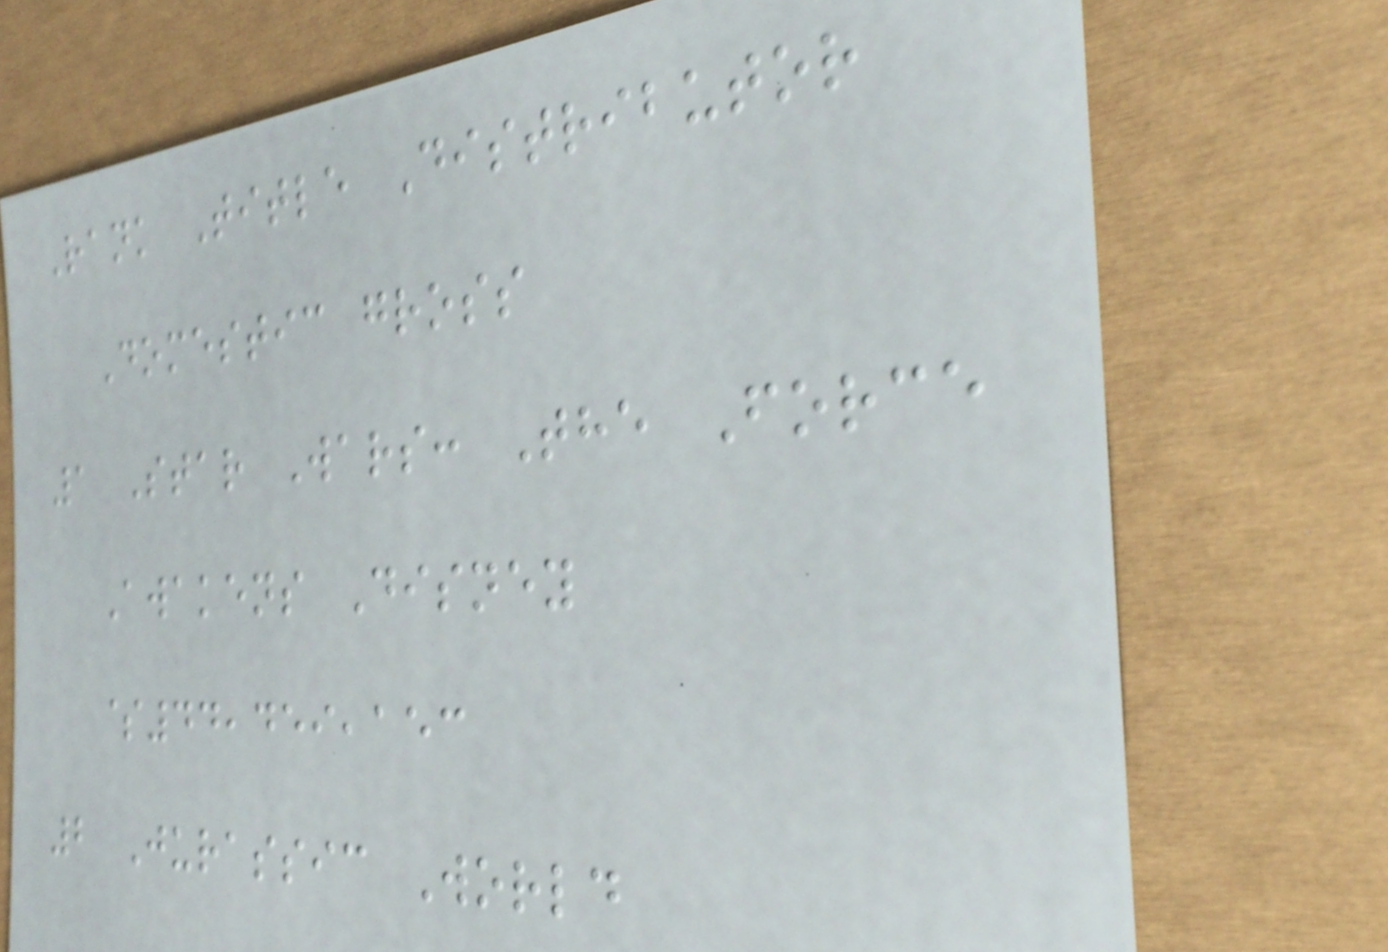Rank Title Distributor
Domestic gross
1 Star Wars: The Force
Awakens Disney
$44,459,153
2 Jurassic World
